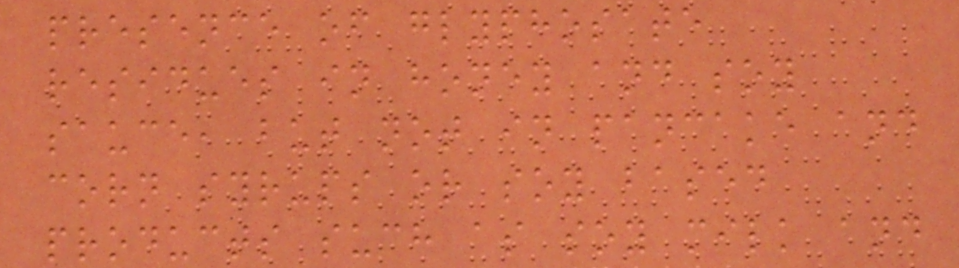presence of glyphosate
residues in honey and soy
sauce, but not in pancake and
corn syrups or soy based
products such as soy milk and
